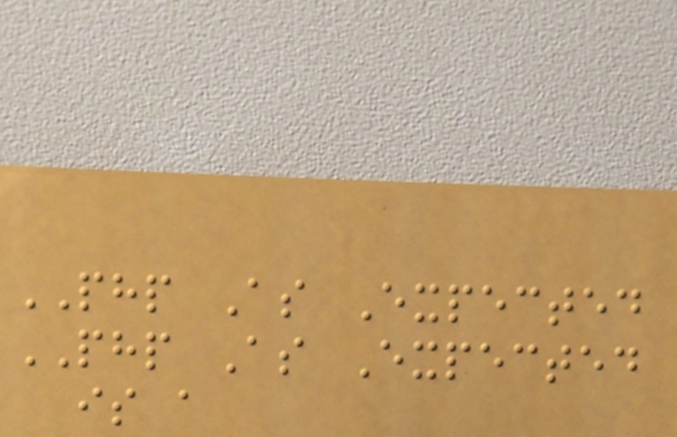PHP As Expected
PHP As Expected
is a
